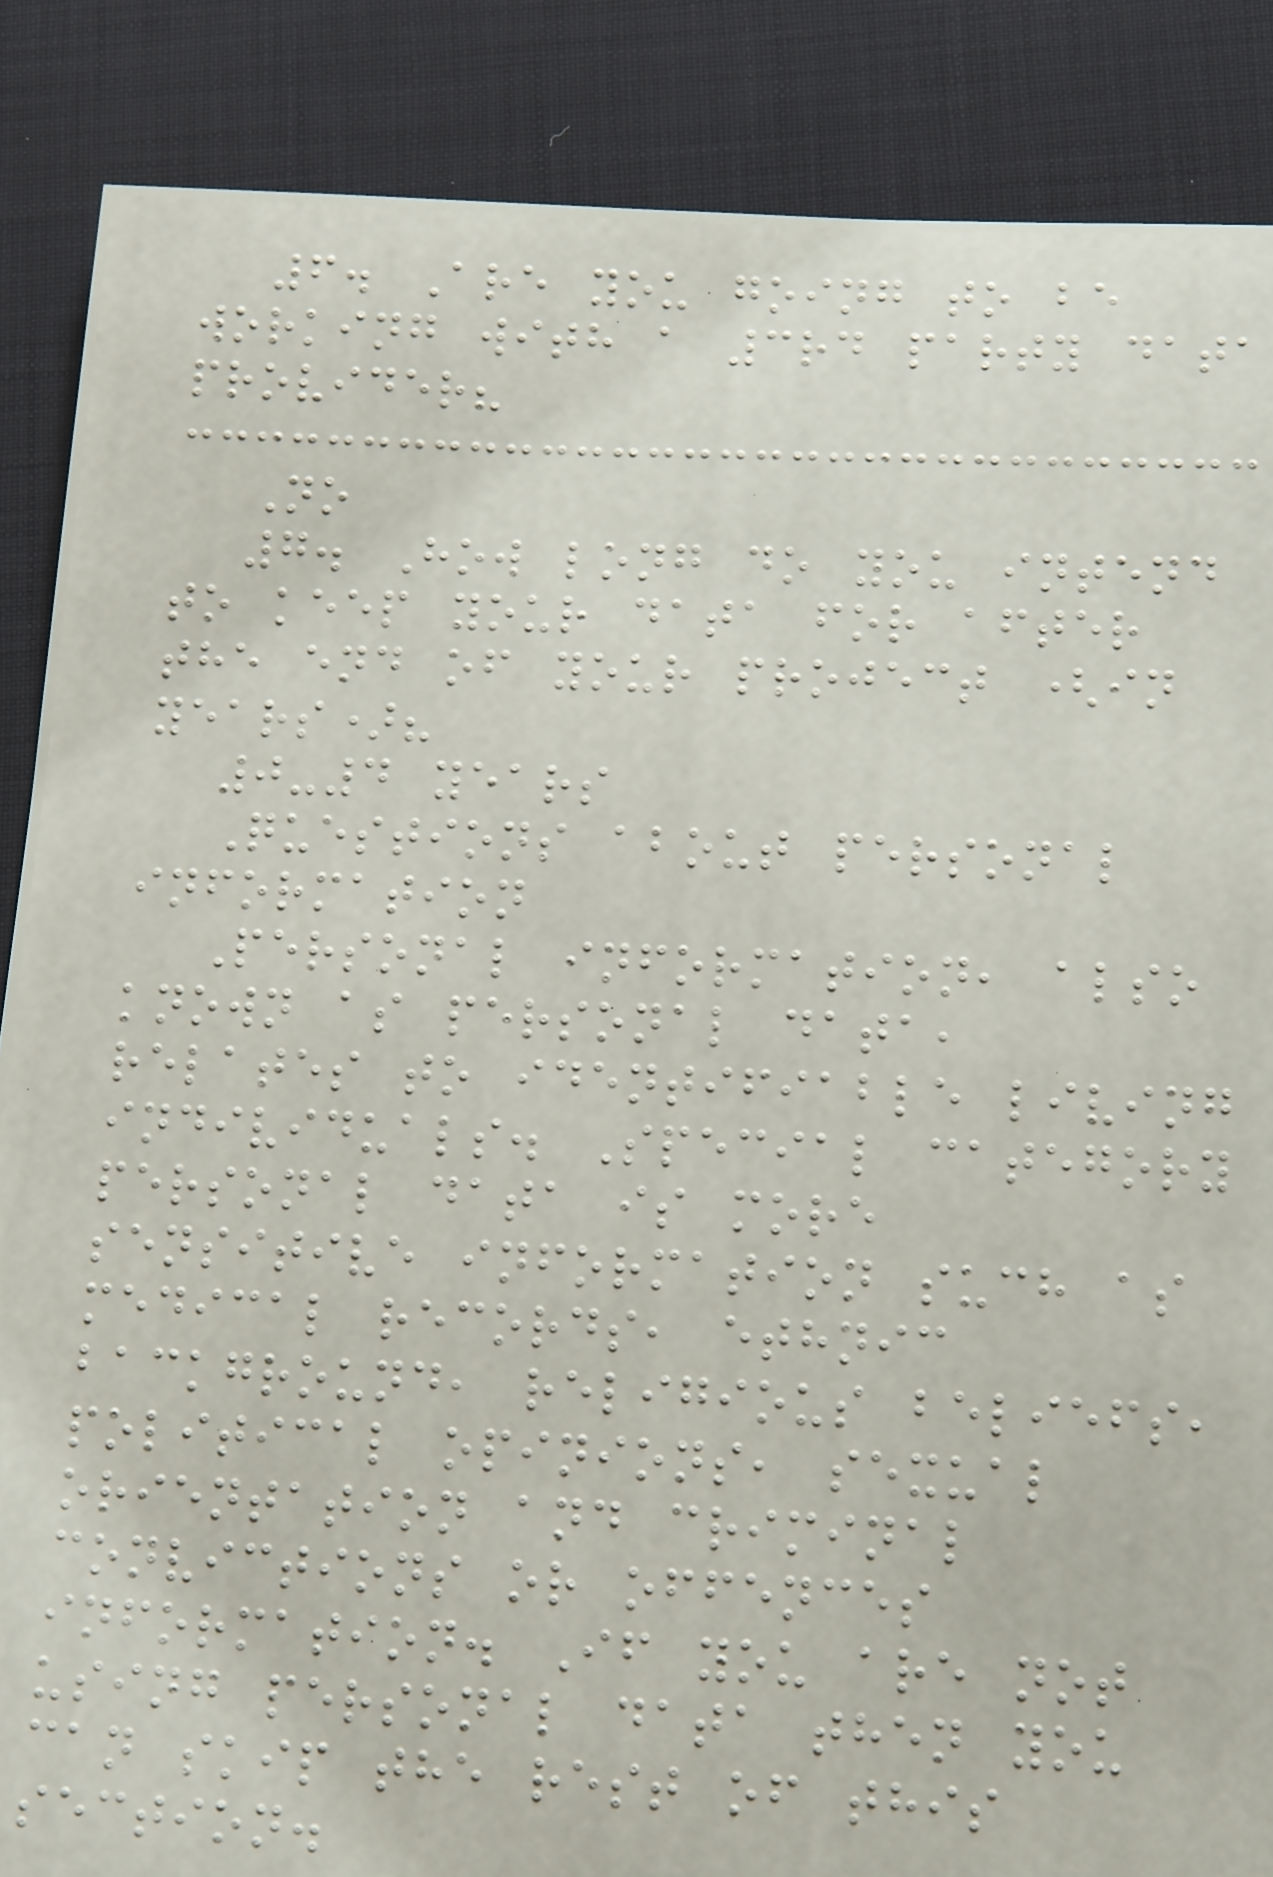6. Are you going to be
working with a 3rd party data
provider?
No
7. How long do you intend
to keep your data for after
the end of your project (in
years)?
0-4 years
Questions about personal
information
Personal information, also
known as personal data,
relates to identifiable living
individuals. Special category
personal data is more
sensitive information such as
medical records, ethnic
background, religious beliefs,
political opinions, sexual
orientation and criminal
convictions or offences
information. If you are not
using personal data then you
can skip the rest of this
section.
